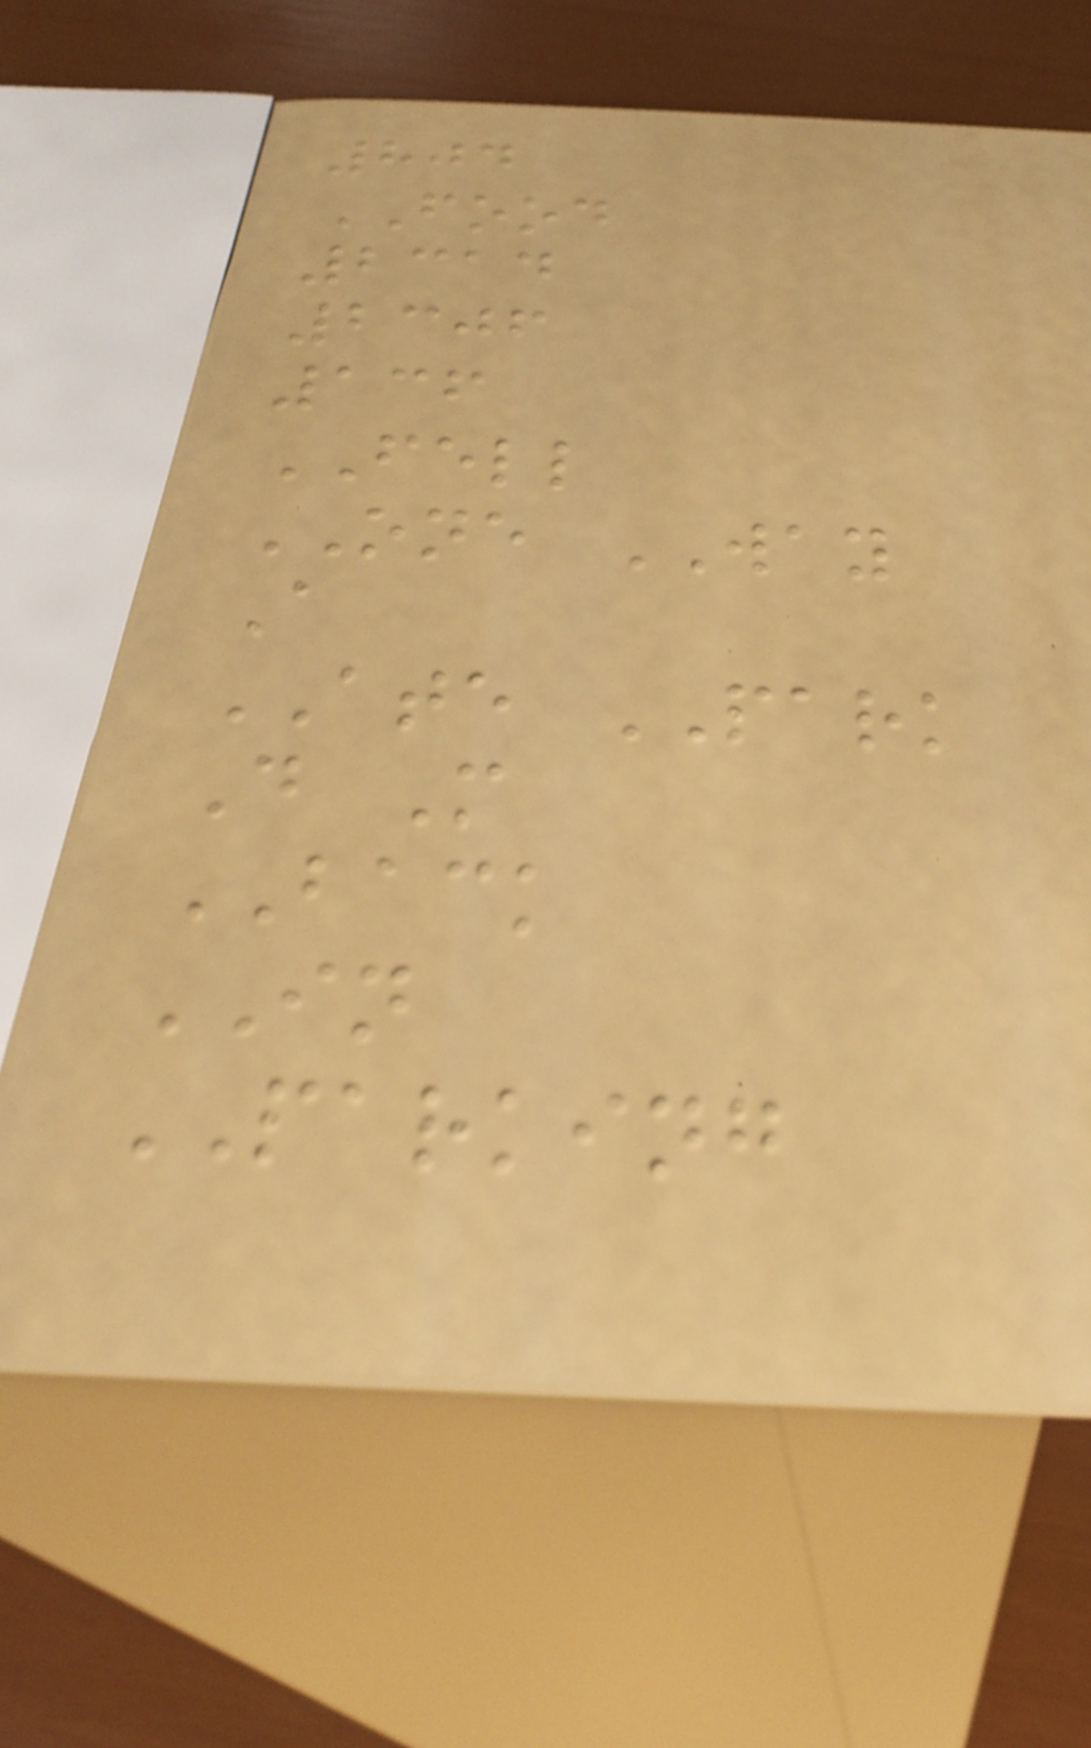804
FOOD
2314
2306
136
FELL
ONE WAY
A
ATE PARK
D M
BACK
IN
PARKING
